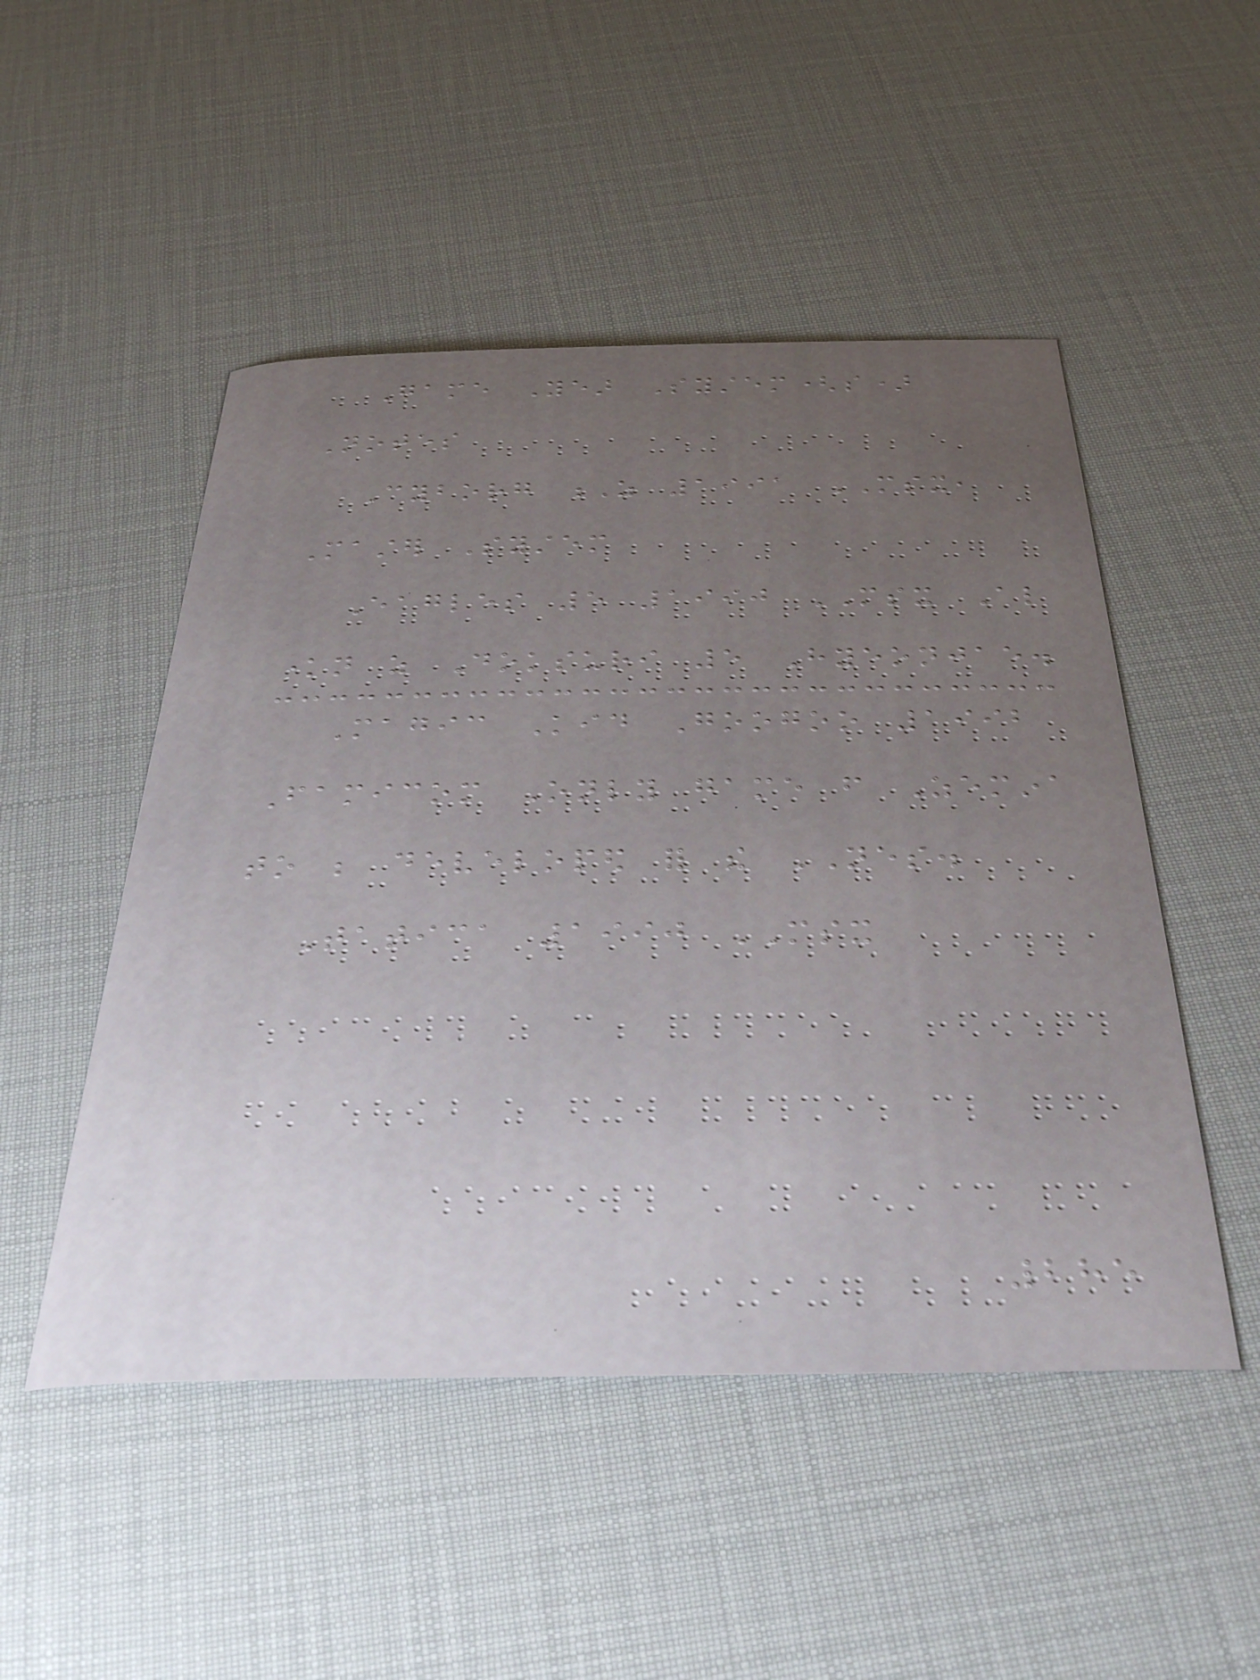Game Year System(s)
Notes
Cyborg Z 1991 MSX,
Master System
Eagles 5 1990 MSX Also
known as Doksuri 5 Hyeonjae.
Magic Kid Googoo 1992
Famicom Only game from Zemina
to be developed for the NES.
Tatica 1990 MSX
285
